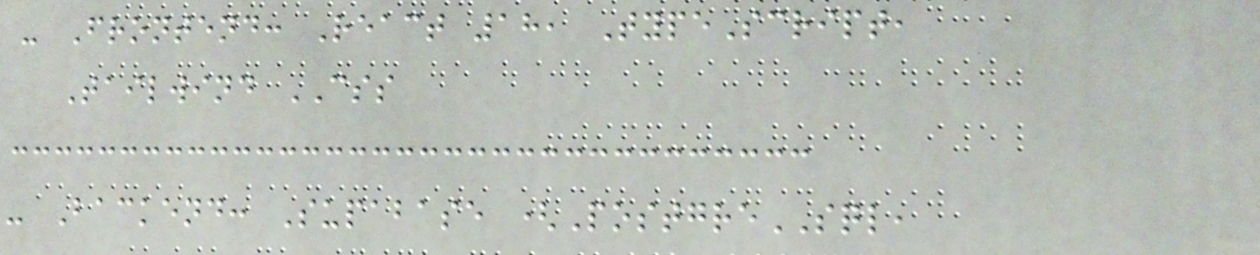- Frontend: React 18, TypeScript,
Tailwind CSS
- Backend: Supabase (PostgreSQL,
